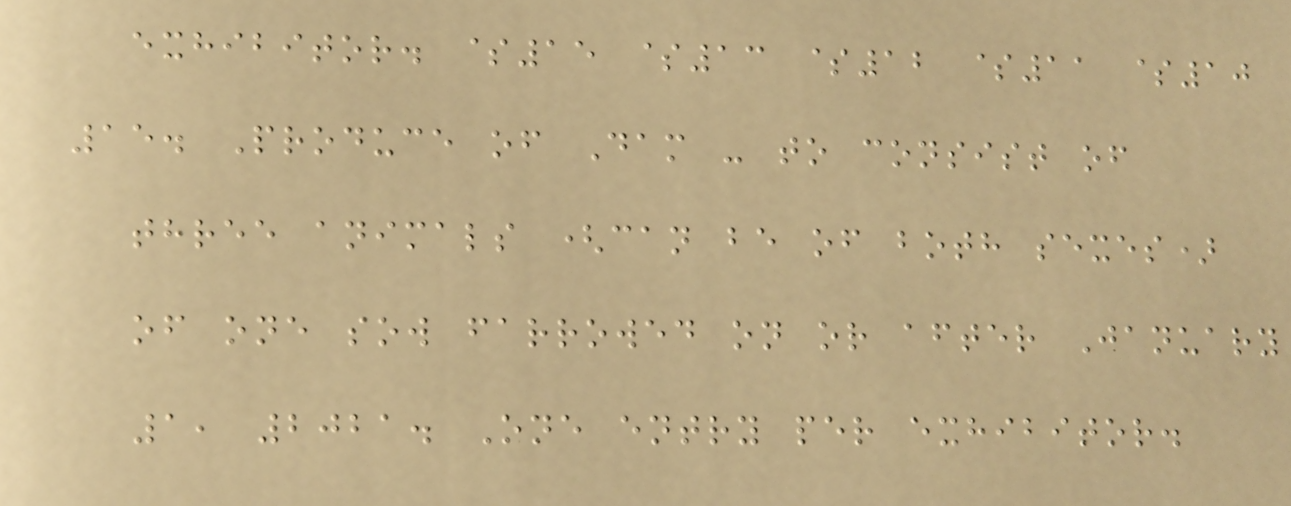exhibitor. $15 $13 $12 $11 $10
15. Produce of Dam - to consist of
three animals (can be of both sexes)
of one sow farrowed on or after January
1, 2021. One entry per exhibitor.
